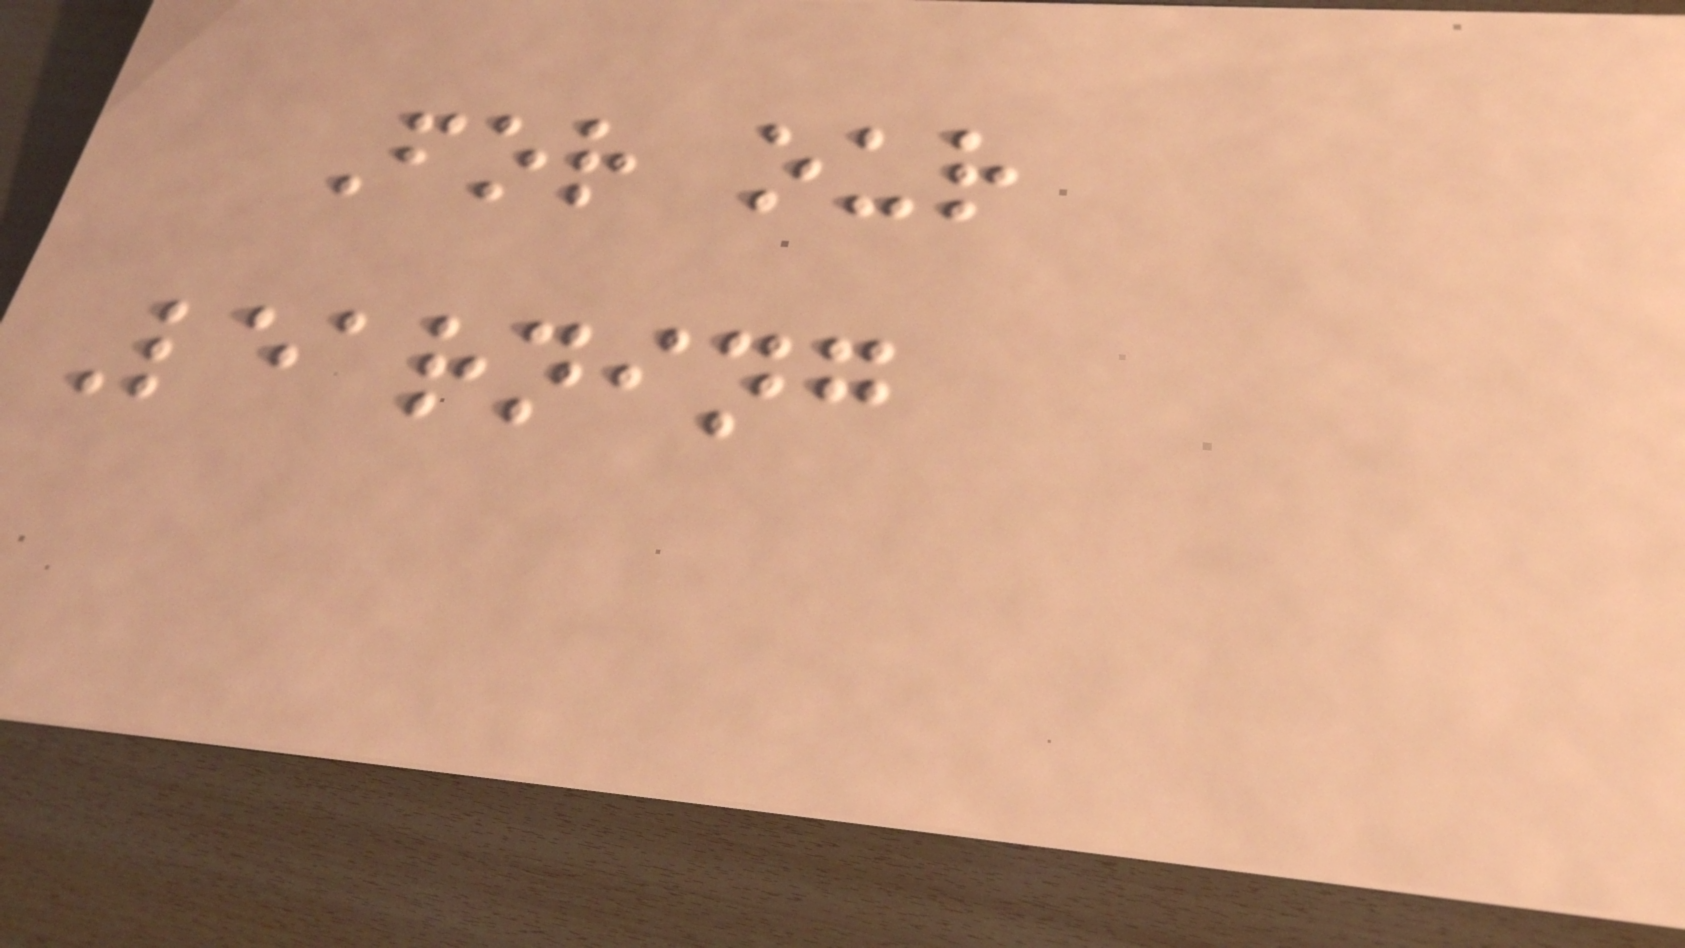For our
Learning
